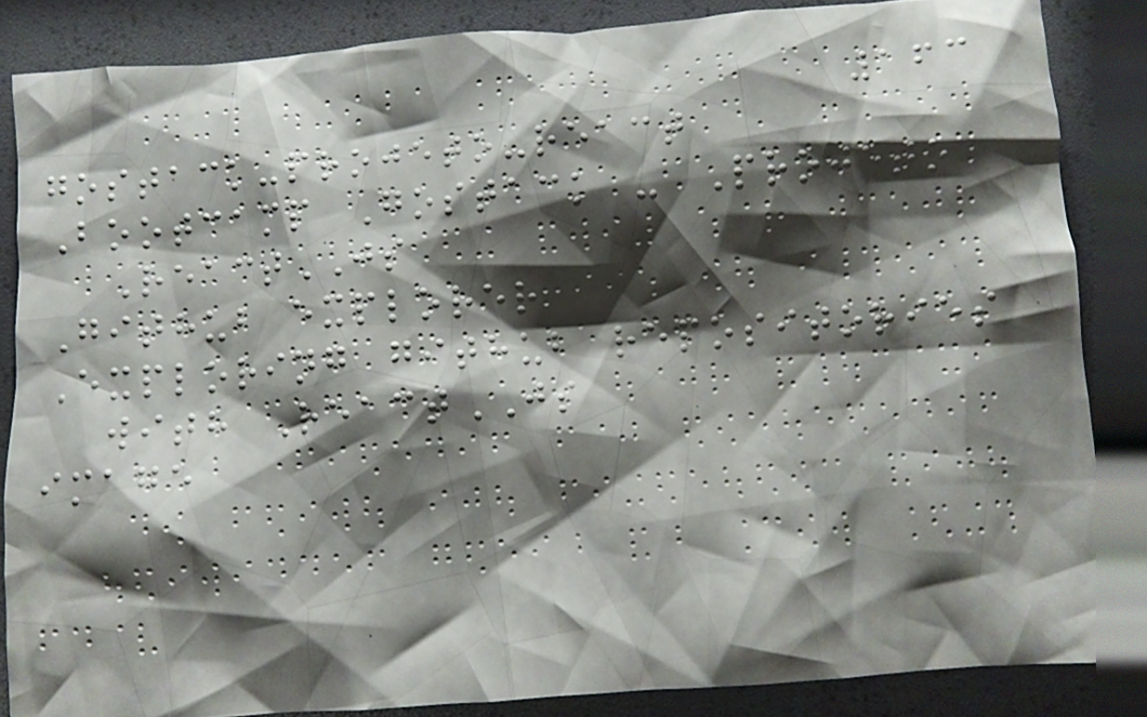163
gostack-projeto-react
Bootcamp Gostack - Projeto
ReactJS
Github explorer
Exploring github repositories
with ReactJS
image
